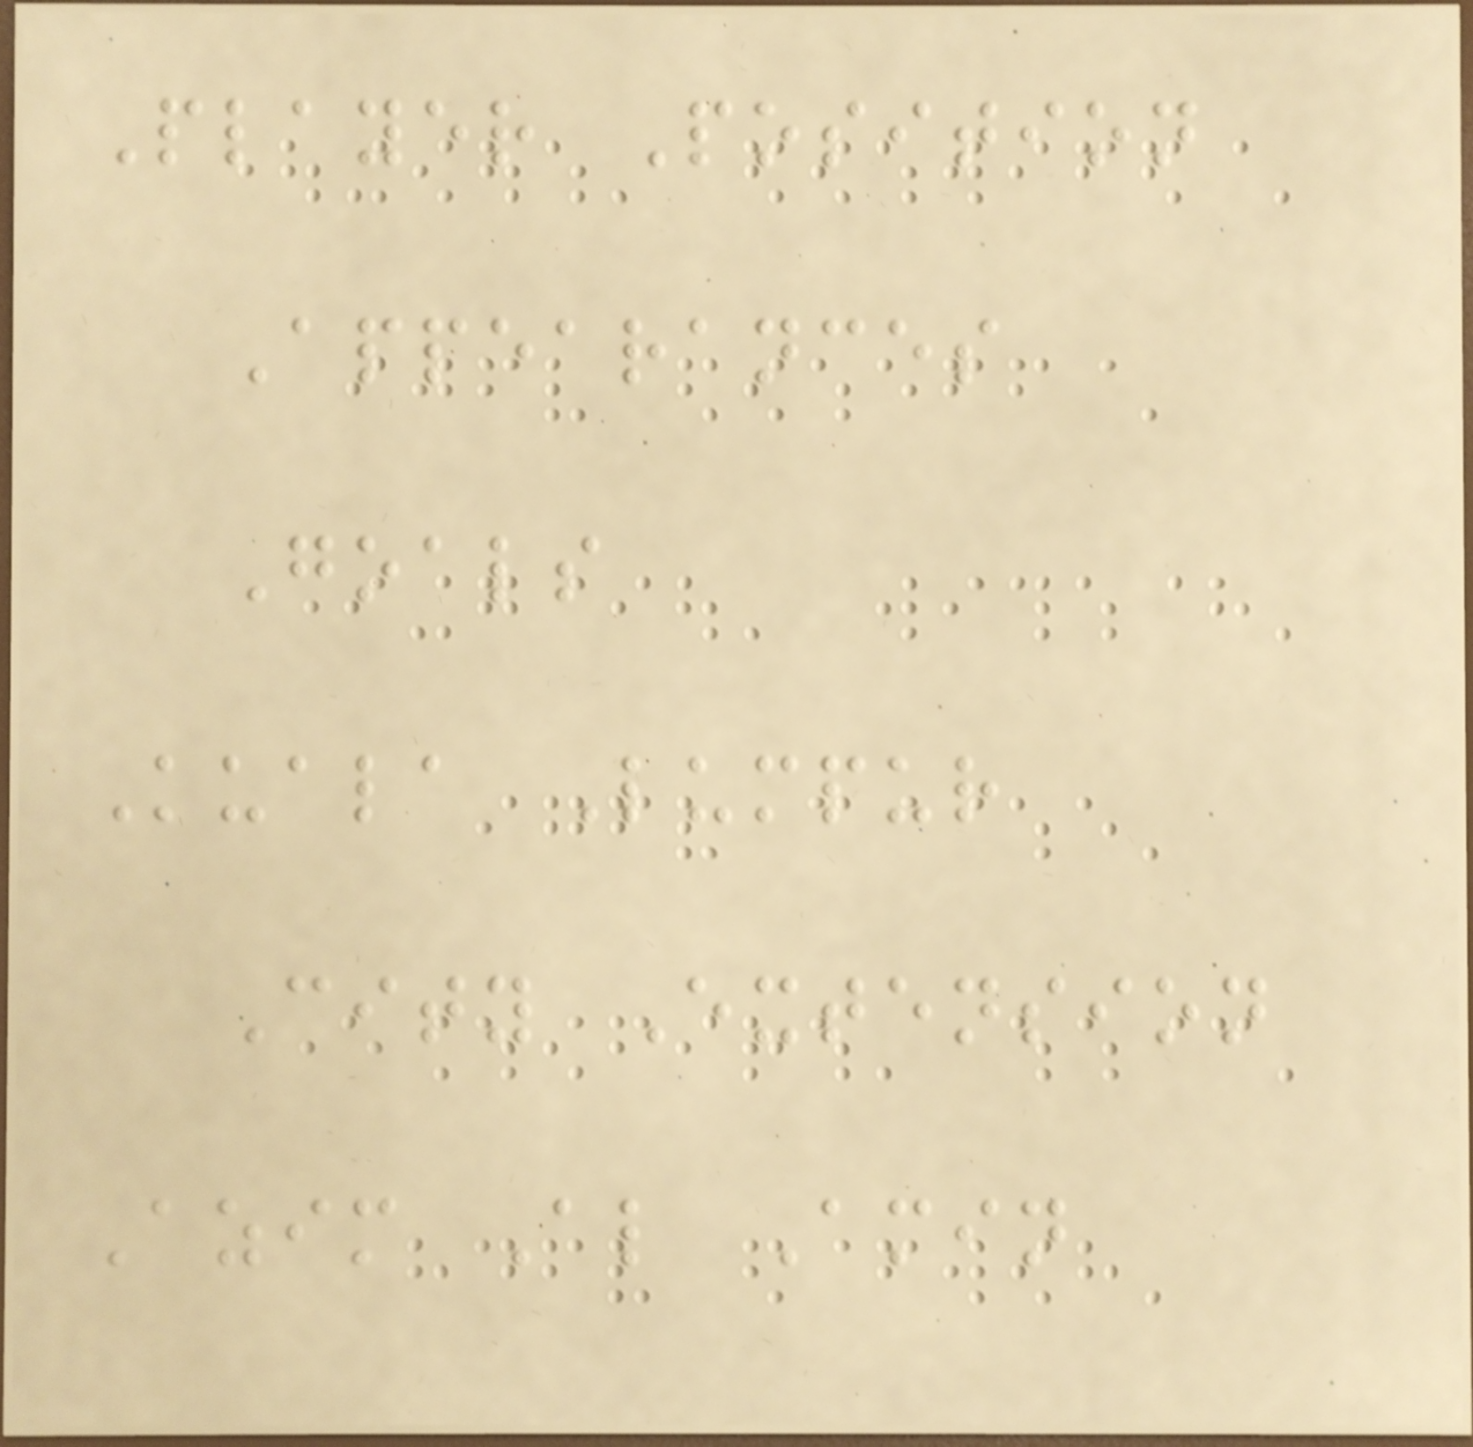Player Position
Appearances
Goals
Kuala Lumpur
City Extension
Azim Al Amin
